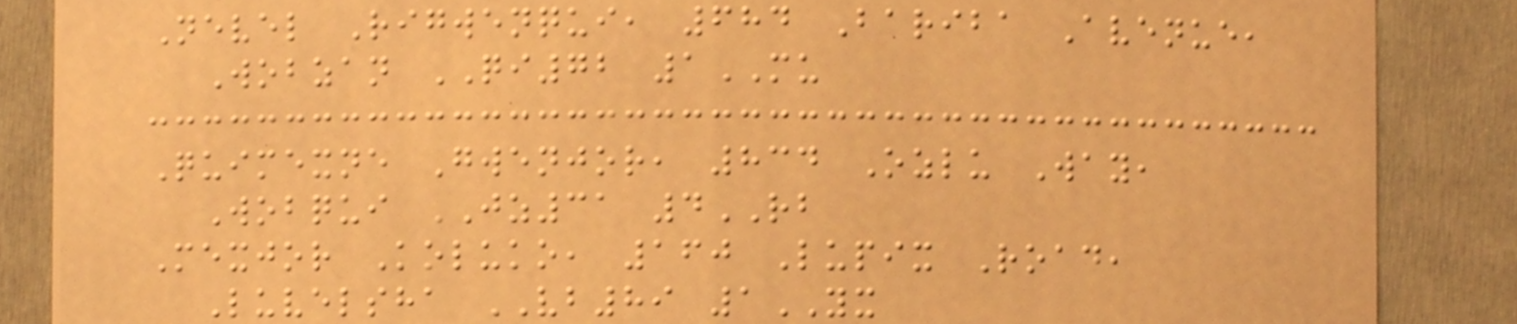Nevel Rigwenqui, 684 Bariba Avenue,
Wobzan QI72 1MU
Quimexne Gwenjor, 834 Ozlu Way,
Wobqui JZ31 4RB
Mexjor Koluko, 160 Lupix Road,
Luvelsha VB89 1YX
